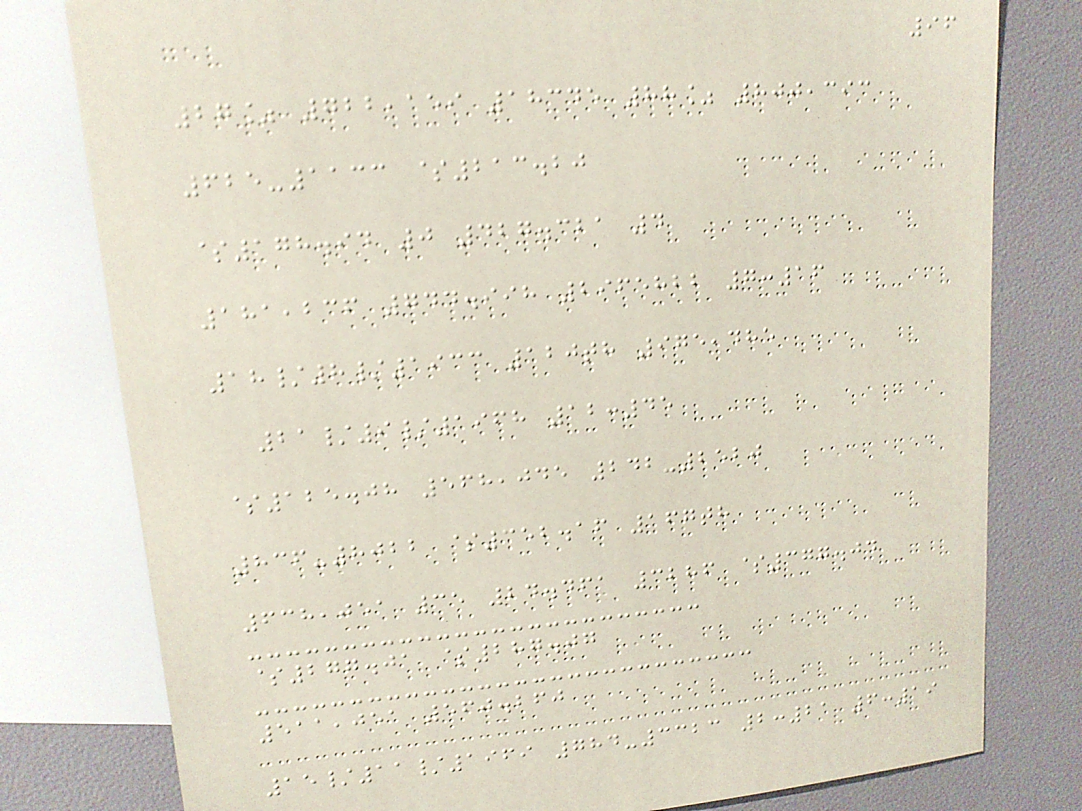96
27% 722,159 18345 88% 800,393
625-1133 $213.20
$178.94 0 427.321 4
181,236 744.998 2965822 7:16
18/8/1933 120th 975,485
21/9/1968 12:45
$125.08 568,045 242-2520
836-8022 $352.16 167th
638,051 35 24.461 3286 $377.04
$277.01 $287.07
511,051 560.260
15/11/1969 784-3323 2:21 6:19
